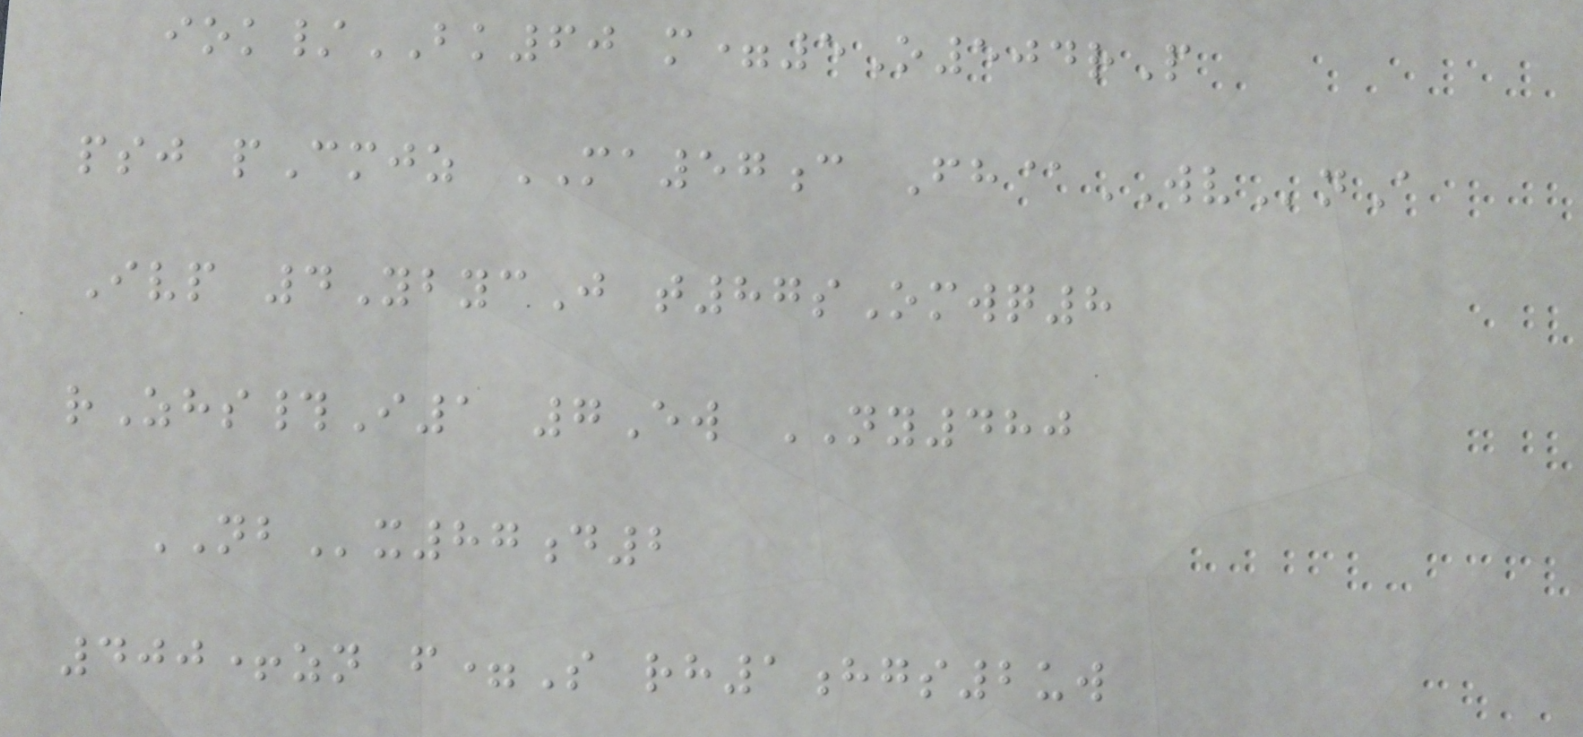iok/BK60 m=5O504rP
psj pCmjz MA57c Fh@WVnA
Ivp 4YbycJ t87sOmwq8
rZhs#I1 7Ew NY480
NBx87d2
400+zn f=S rh1hgs2uw
